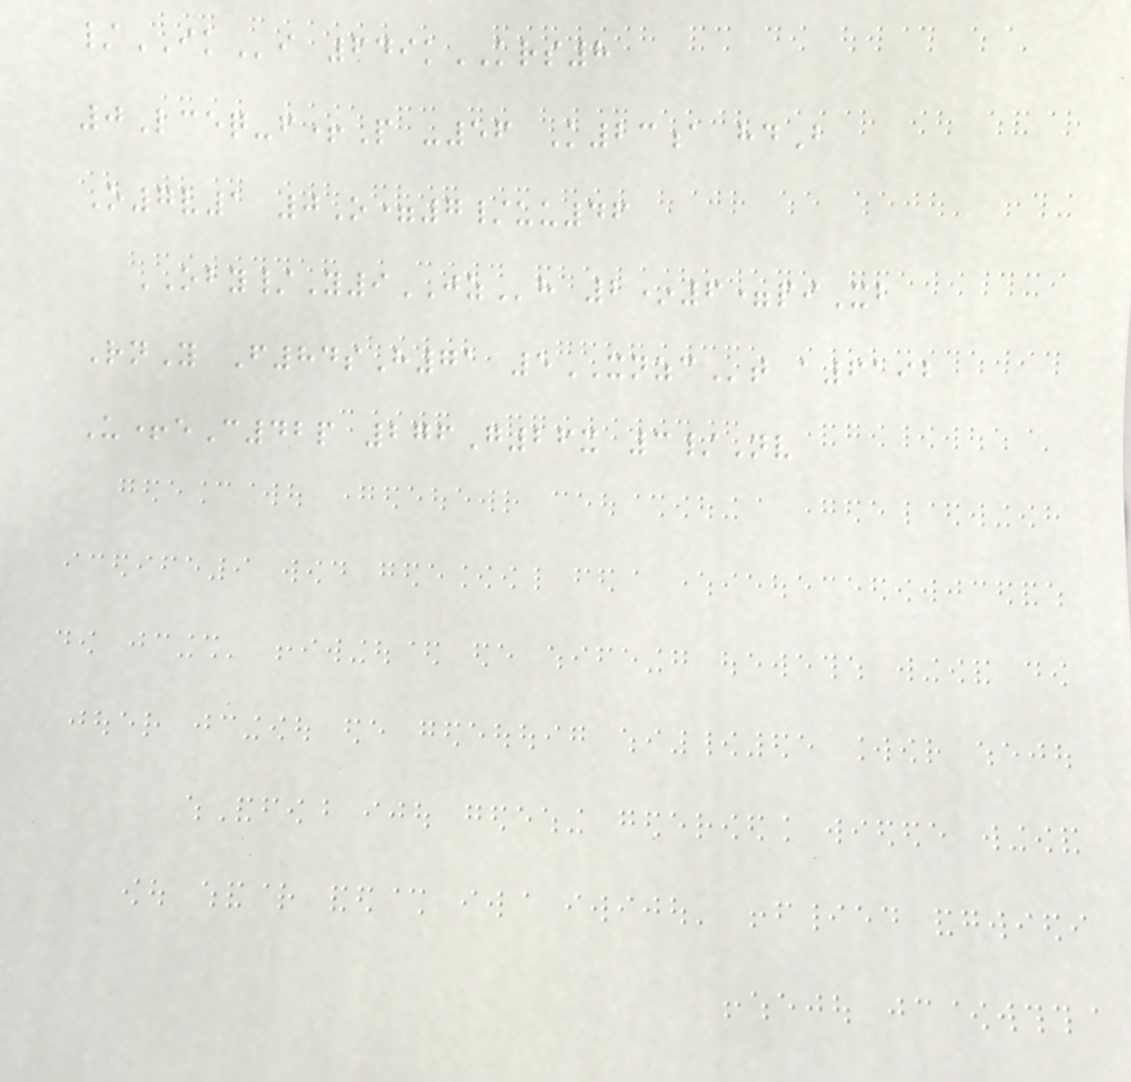/IKi 649kKRS8
0Lceq-f+P -56 K23a hdB
O7v1 0O=7/uu46
OBY/Y9JZh 2*6=piXb
RnY F84sH71 5XNZCt a6192
U+eC42p 276G26x 3/Nv
